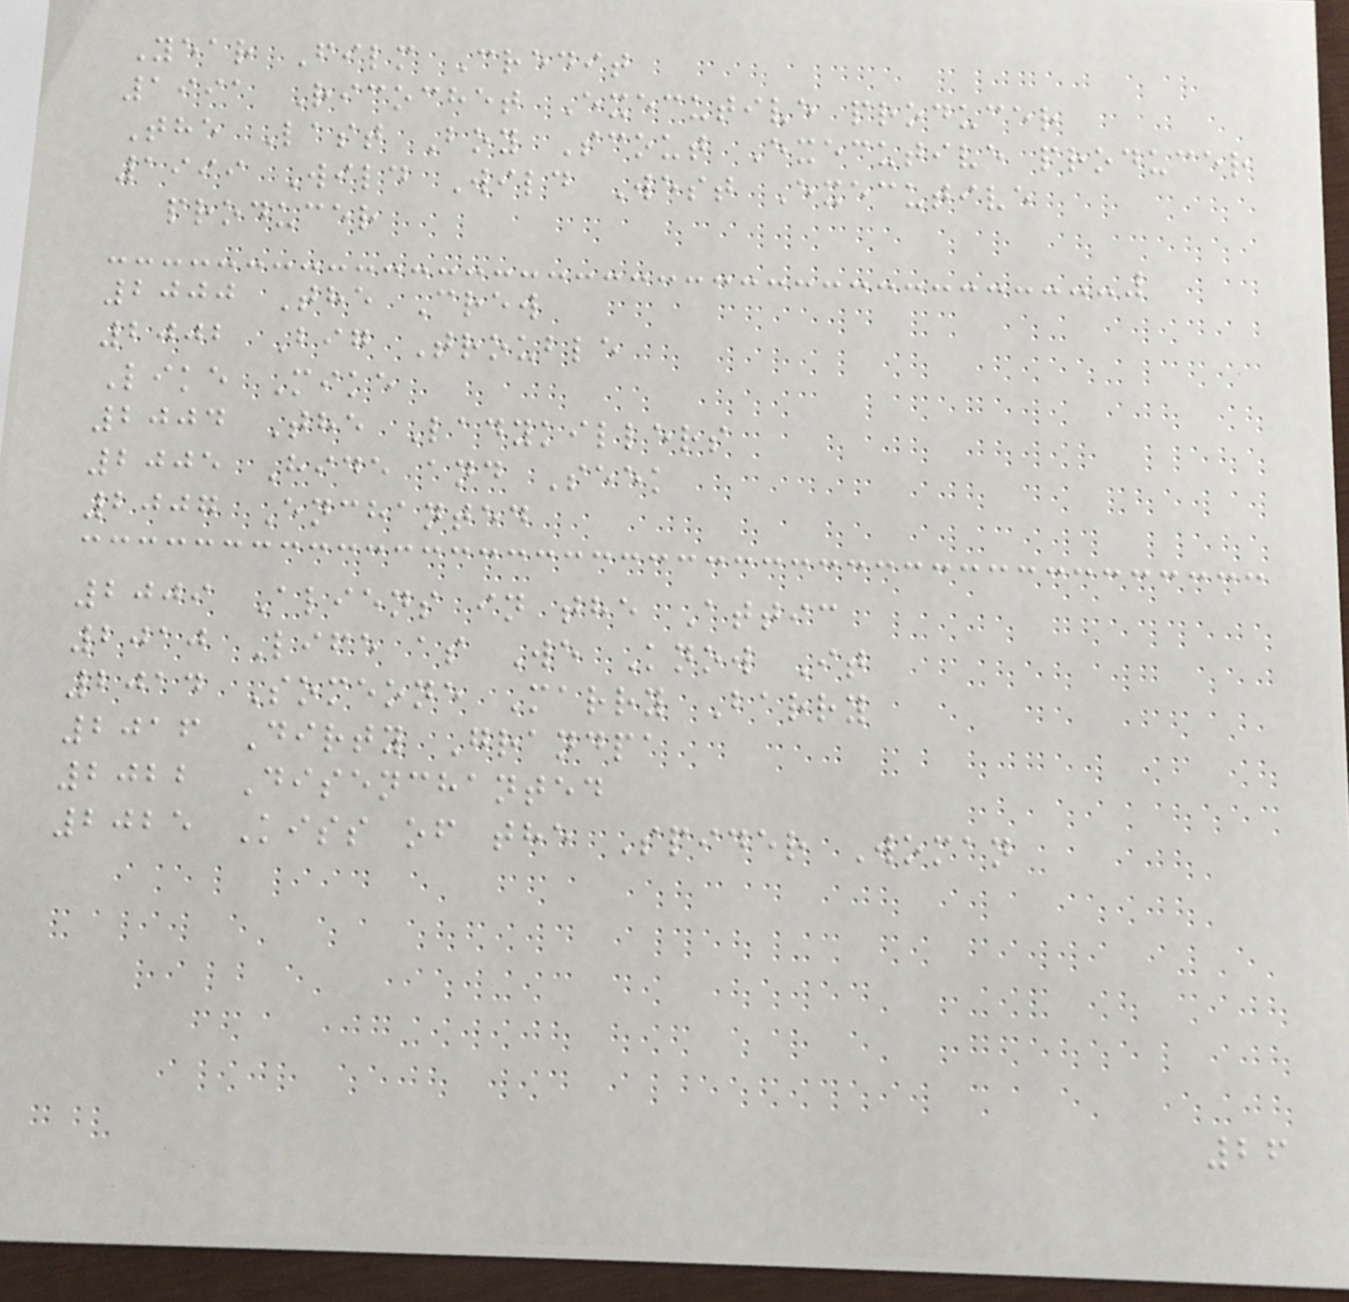Year Film Credit
1991 Ricochet Executive producer
The Last Boy Scout Executive producer
1999 Wild Wild West Executive
producer
2000 The Crew
2002 Big Trouble
Like Mike
2004 The Ladykillers
2005 Hide and Seek
2007 Enchanted
2009 Aliens in the Attic
2010 Life as We Know It
2014 Someone Marry Barry
2016 Dirty Grandpa
2022 Disenchanted
2025 Kiss of the Spider Woman
26
